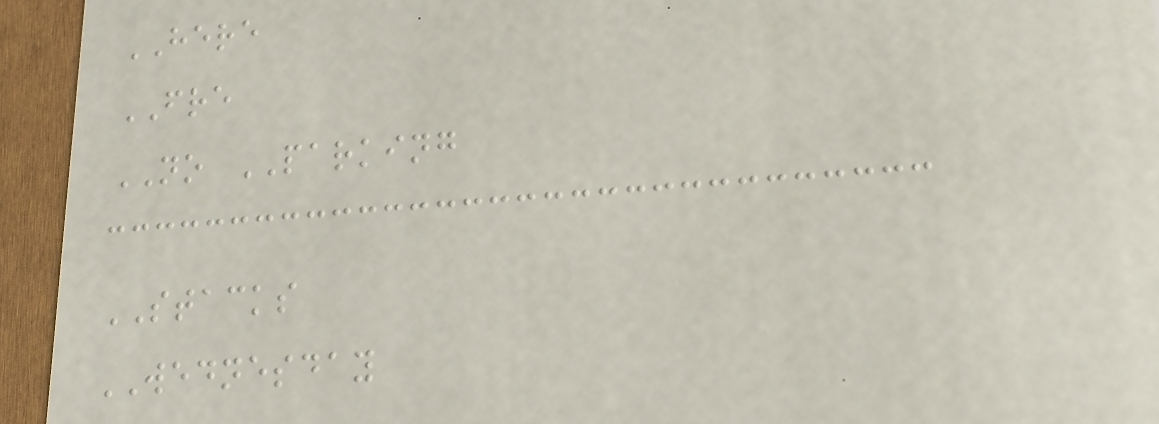HERE
FRE
NO PARKING
STACKS
WEDNESDAY
